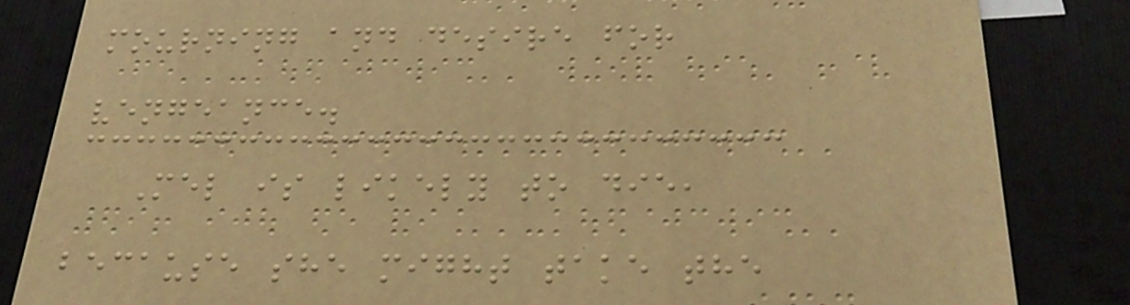mourning and desire for
vengeance.
Mel is likely to die,
because she might take the
